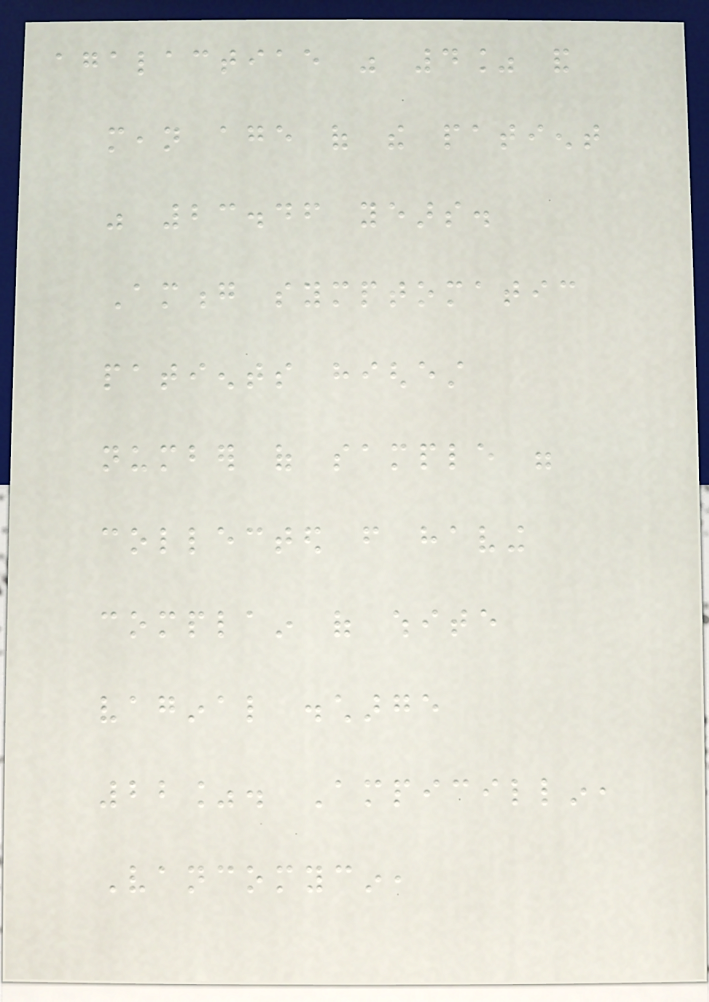agalactiae was 4% and
mean age of the patient
was 23.46 years.
Among symptomatic
patients highest
number of sample were
collected from having
complain of white
vaginal discharge
22%. Ampicillin,
Vancomycin,
